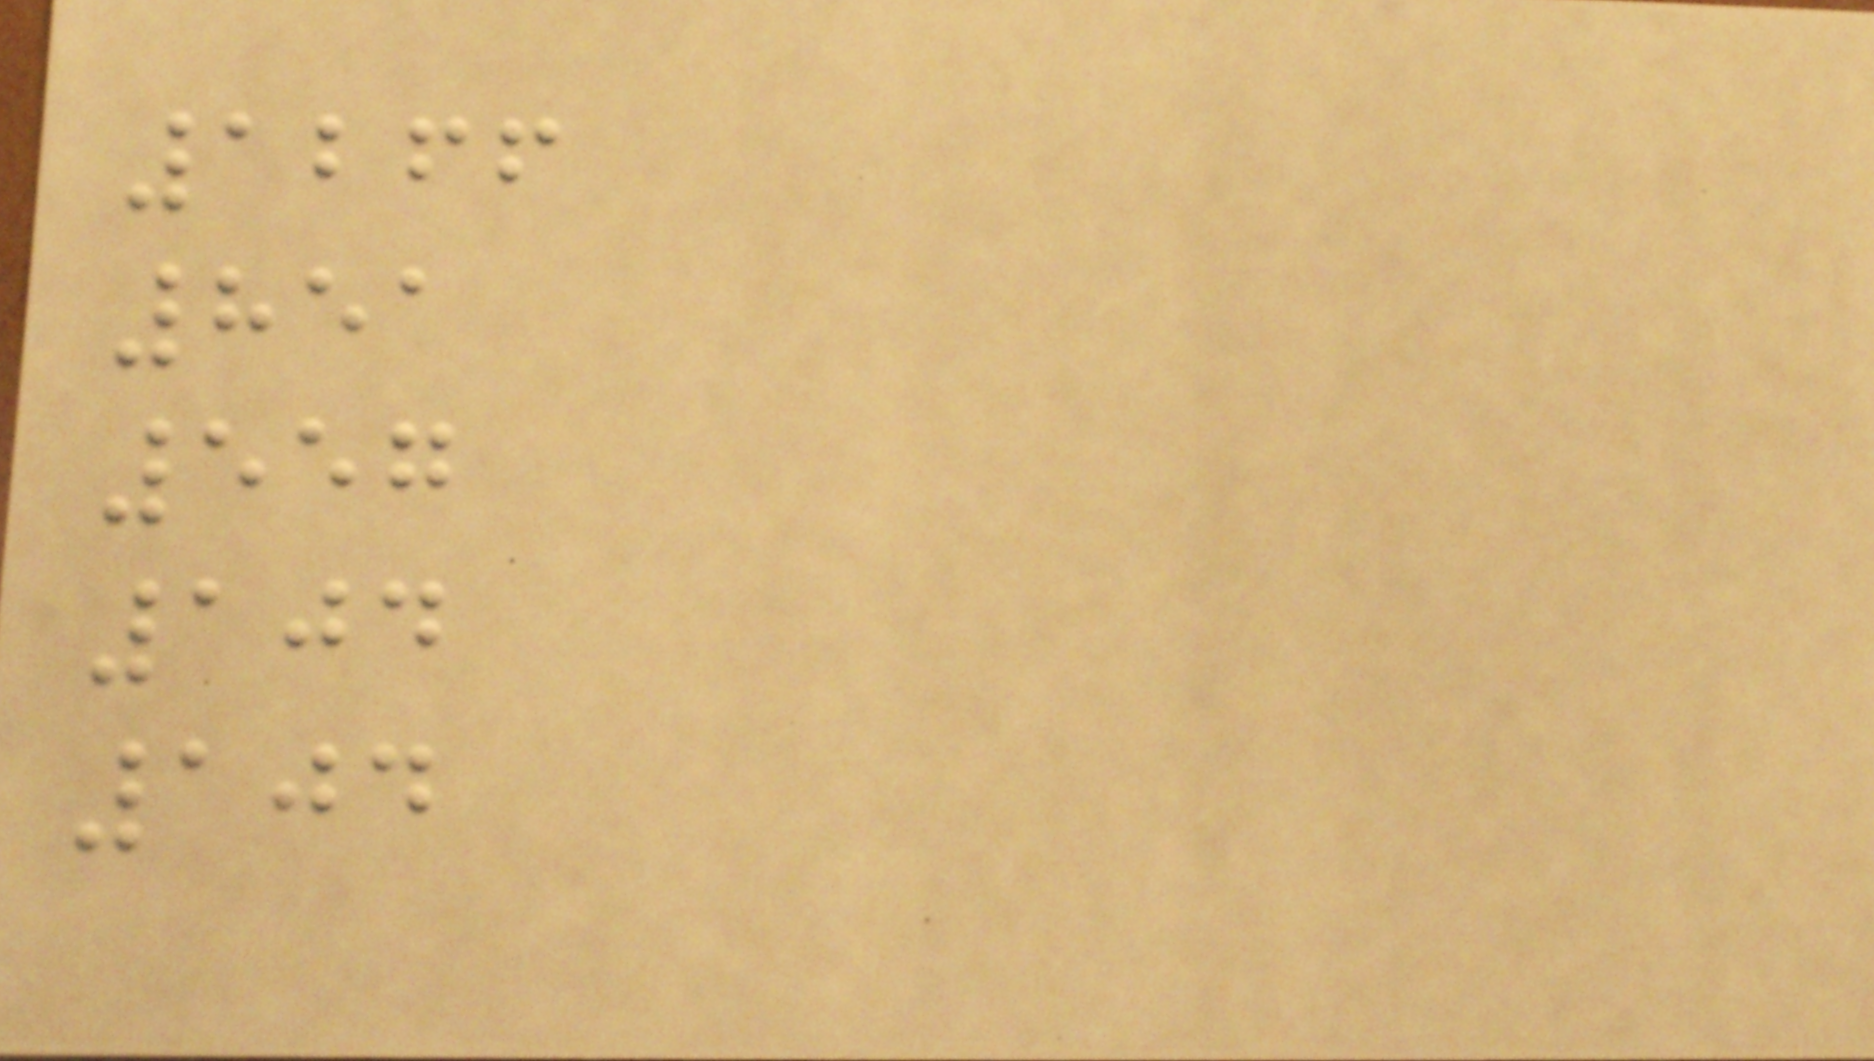1266
851
557
104
104
